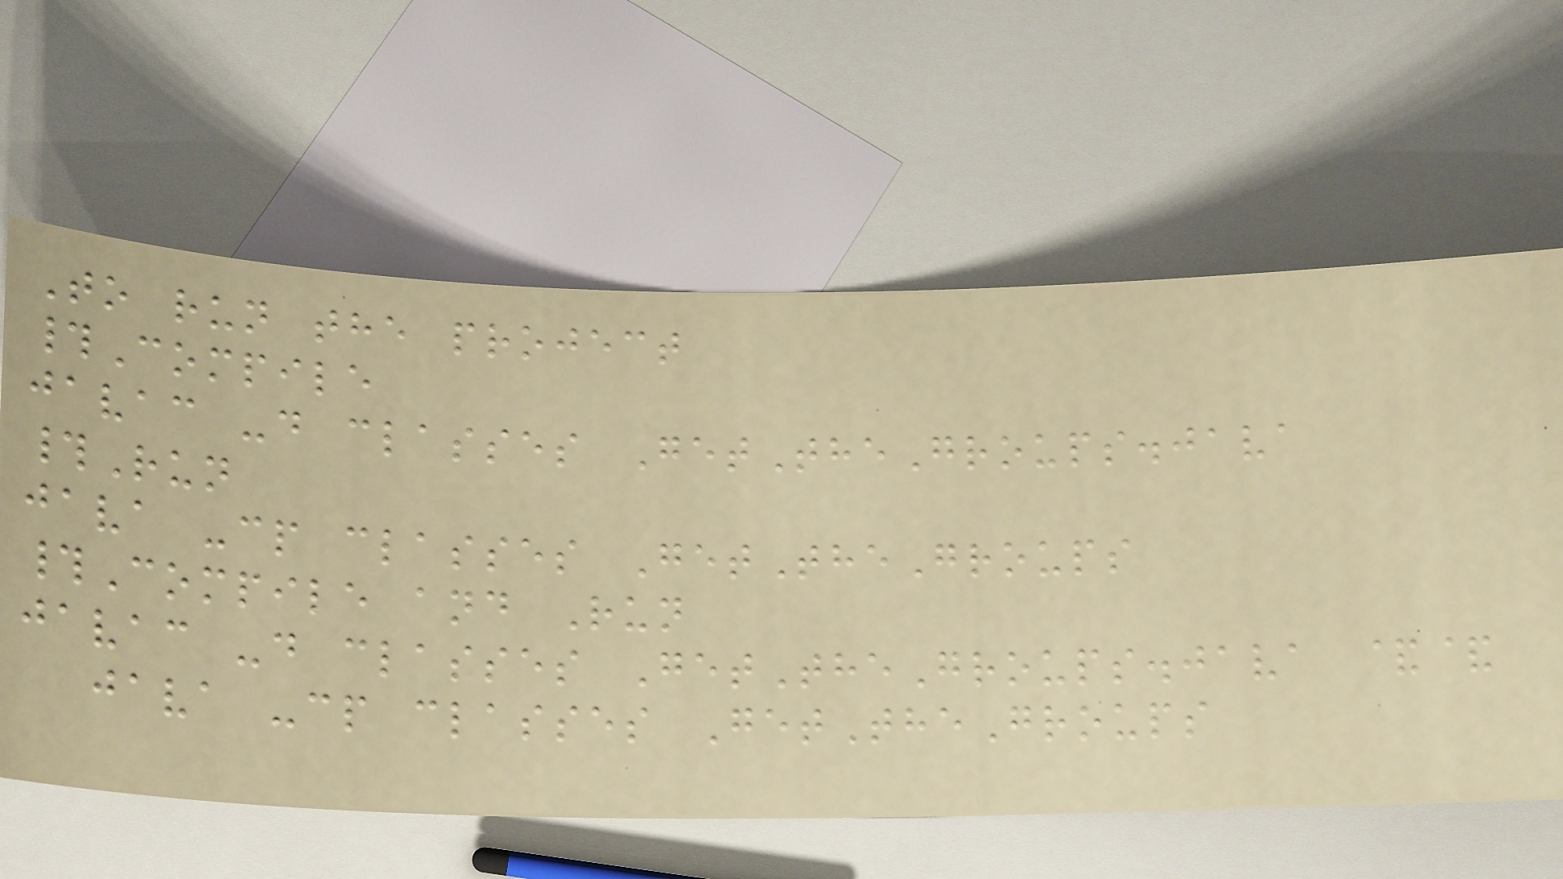To run the project
#Compile
javac -d classes GetTheGroups.java
#Run
java -cp classes GetTheGroups
#Compile and Run
javac -d classes GetTheGroups.java &&
java -cp classes GetTheGroups
